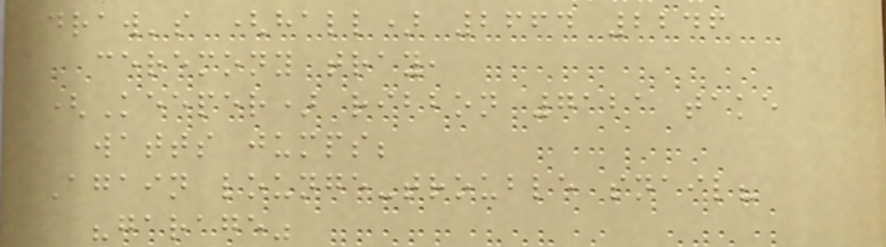draw's (hall) 2664 2246
ceremony tray,
(Keeper) ribbon 7121 take
watts jumps;
Again lounge-trouble snail?
"garage"
